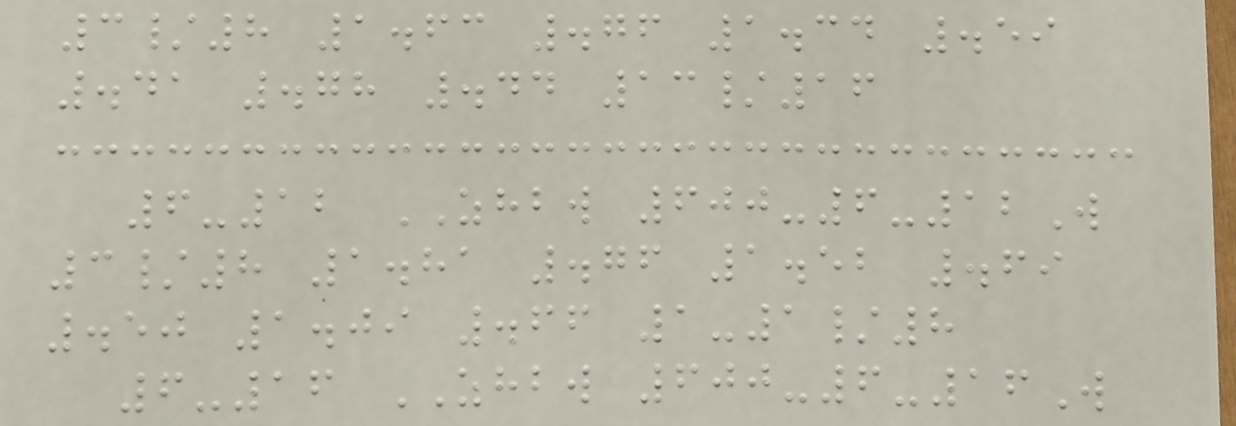3/8 1.63 .76 1.34 .59
.41 .78 .44 13/16
6-12 ZHBW 600-6-12W
3/8 1.81 .76 1.52 .69
.50 1.09 .66 1-1/8
6-16 ZHBW 600-6-16W
